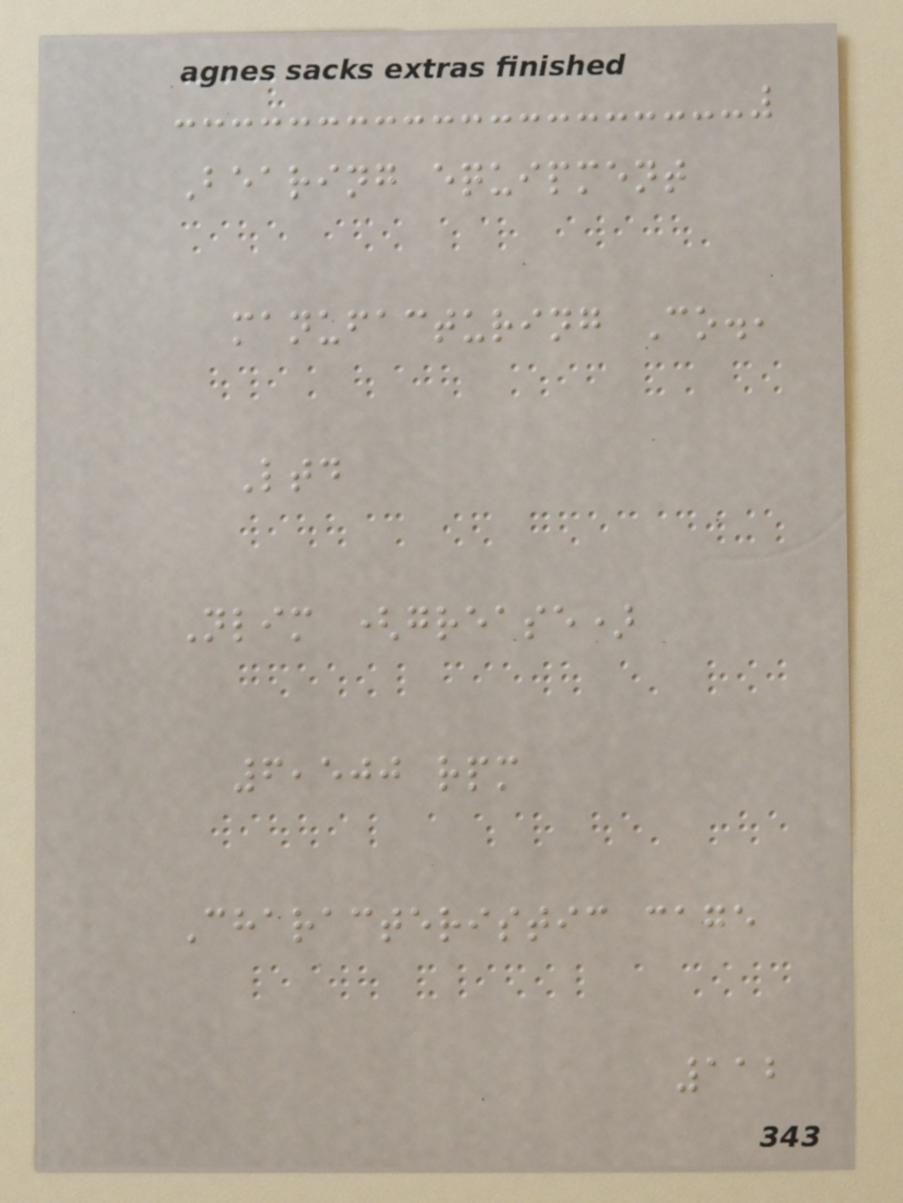Bearing equipment
manufacturing Co.,
Ltd
Nlim (grease)
6,500 rpm
Characteristic cage
112
